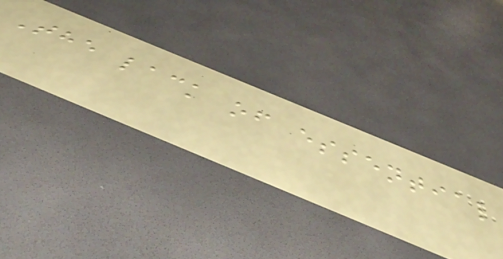The lack of essential
